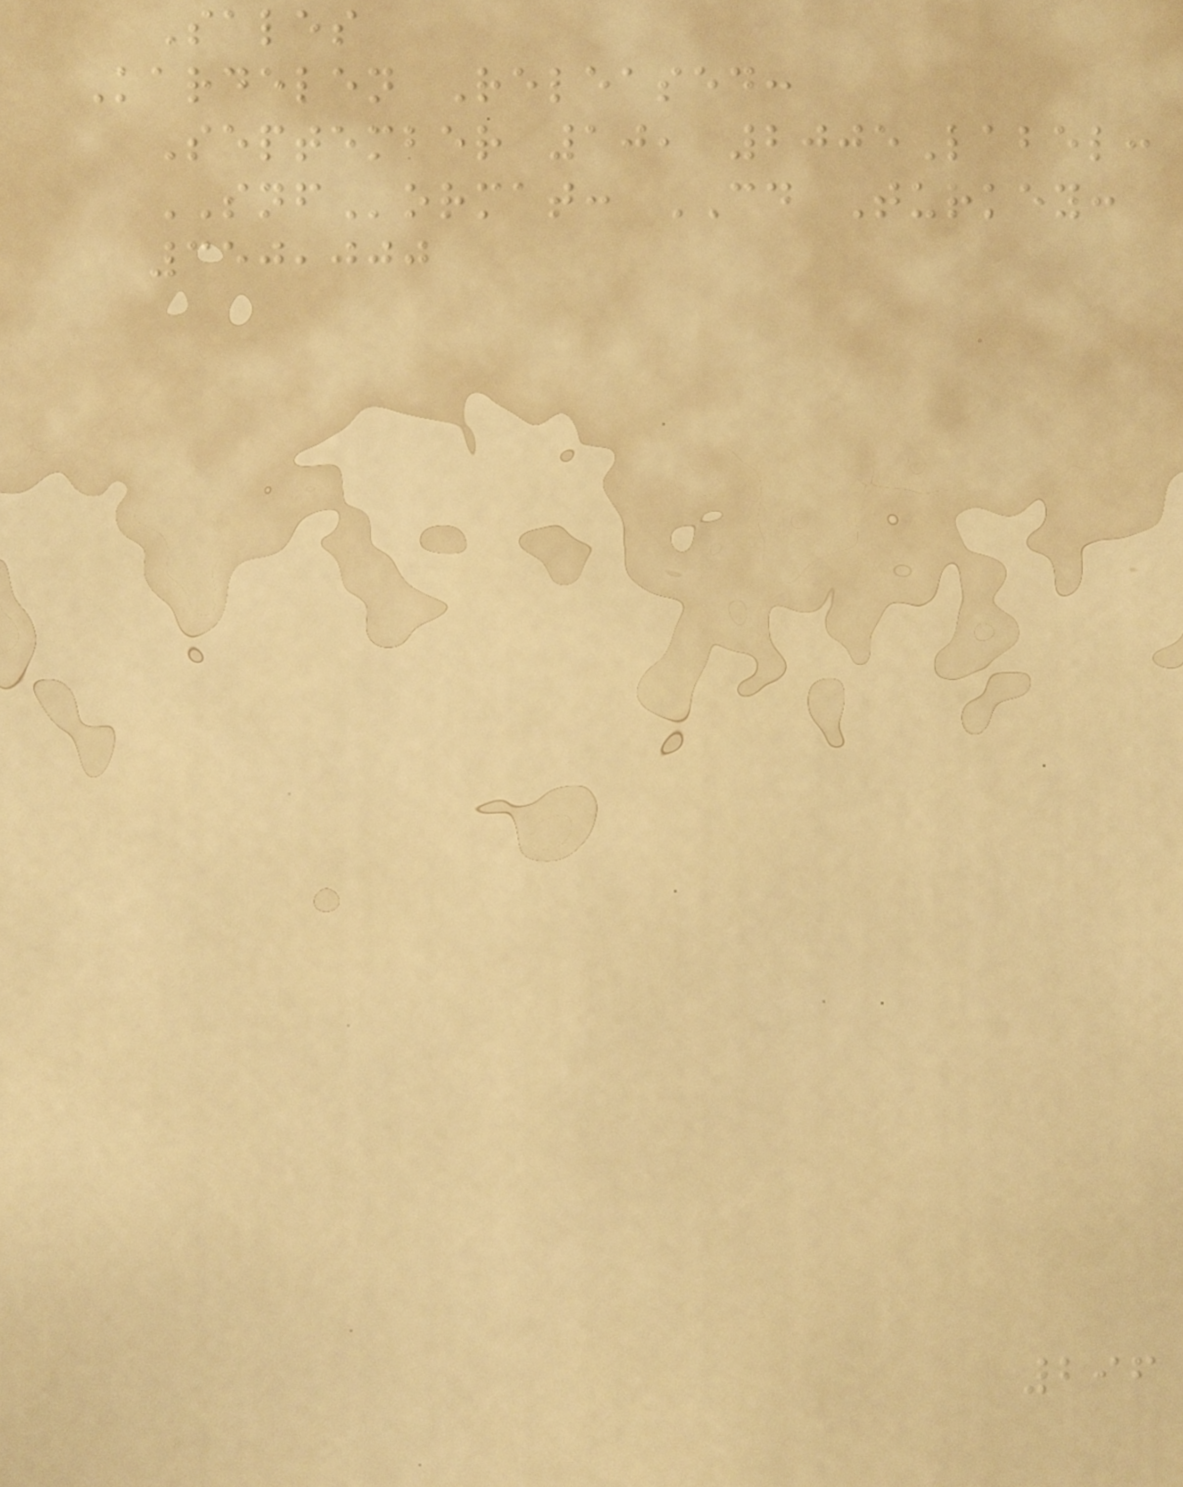Sales
Kardelen Released:
September 10, 2005Label:
SNFormat: CD Turkey:
350,000
296
